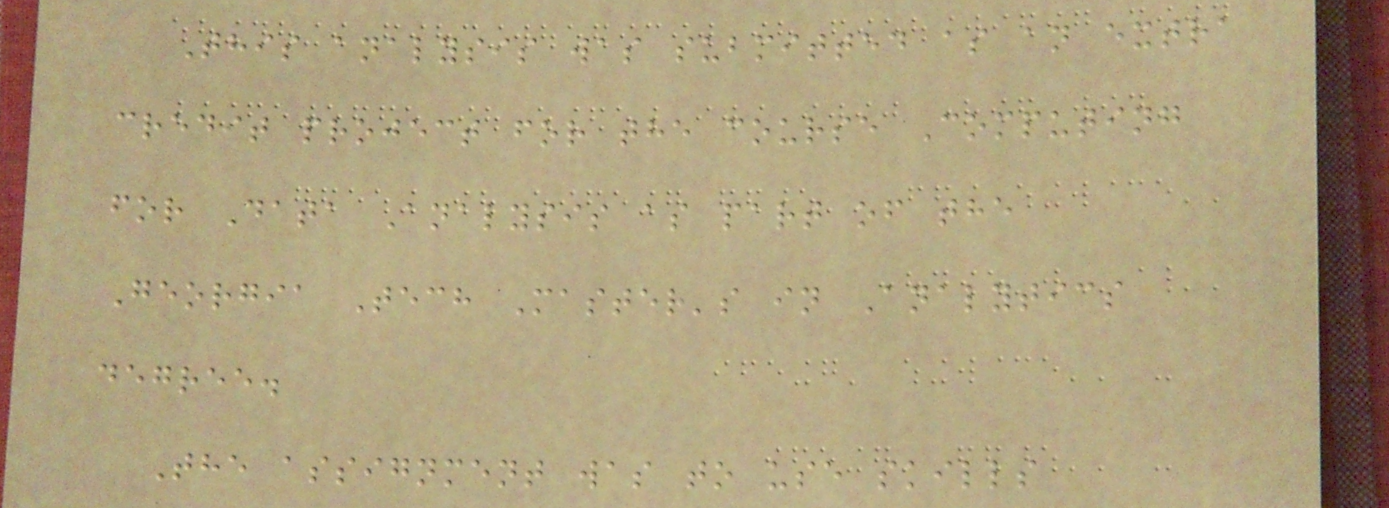This analysis was submitted as an extra
credit project for the course Computing
for Data Analysis as part of the
Georgia Tech Master's in Analytics
degree.
The assignment was to use skills
